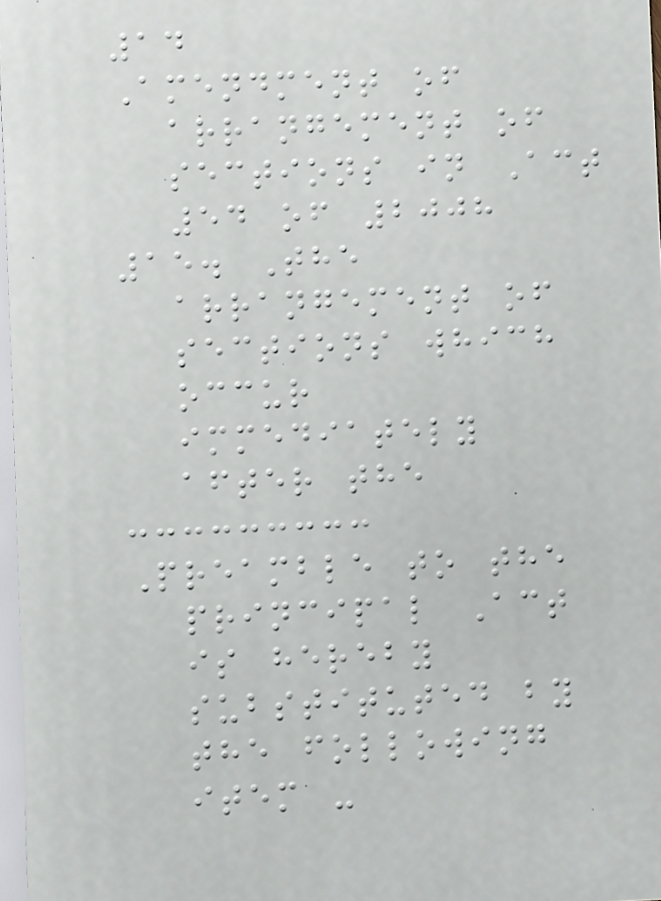14
Amendment of
arrangement of
sections in Act
54 of 2008
15. The
arrangement of
sections which
occur
immediately
after the
Preamble to the
principal Act
is hereby
substituted by
the following
item -
